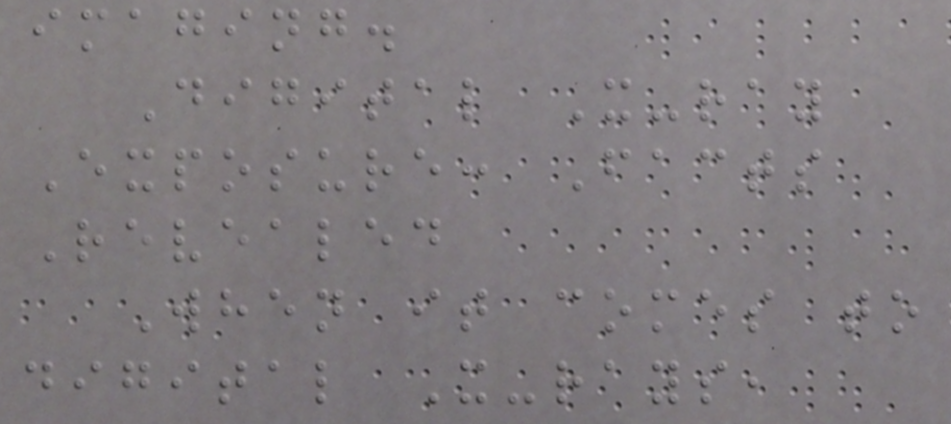imaging.
Digital X-ray
Exposure: Facts
Revealed
When it comes to
digital X-rays,
